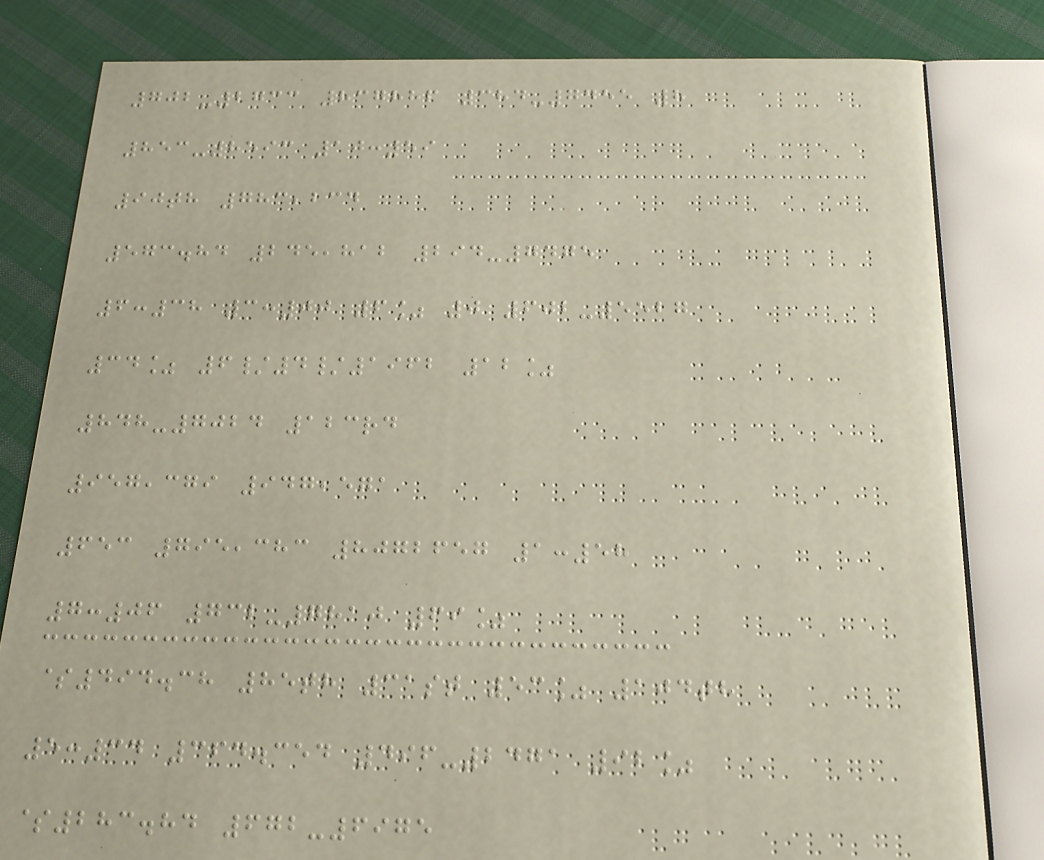702-2733 837886 384-7455 8
853-8593 10:59
90th 783,234
573.84 245,812 294-7475
6:38 3:00 6% 0 602-5527
34% 6/4/1962 12%
848-7024 123rd
957,379 947,571
653 795,383 8072657 1:58
7:06 732-7810 69%
$494.38 85th 31st 53% 104th
5:34 364.354 496-2471 92%
$283.84 672-6975
